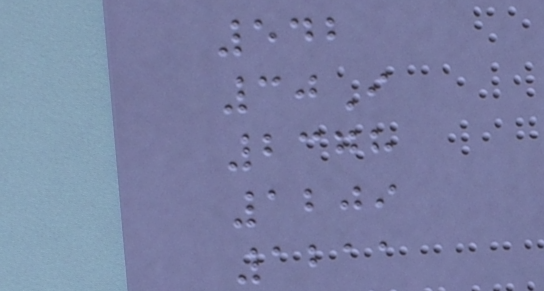542
30I
2378
1209
1211
